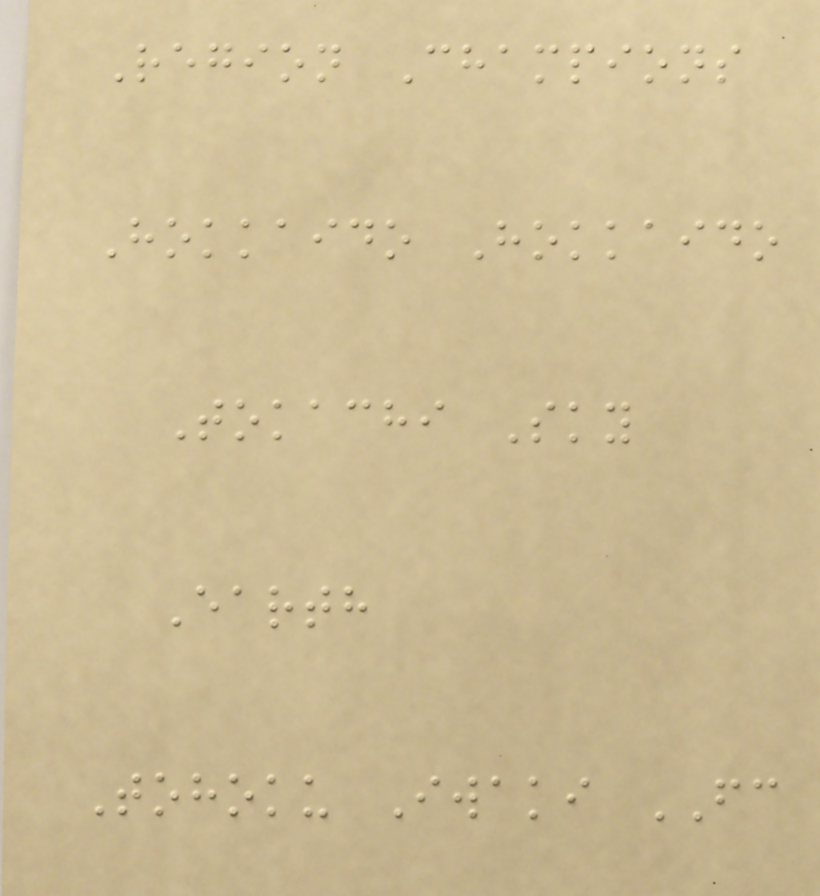Region Champions
Hokkaido Hokkaido
Tokachi Sky
Earth
Tohoku Iwaki FC
